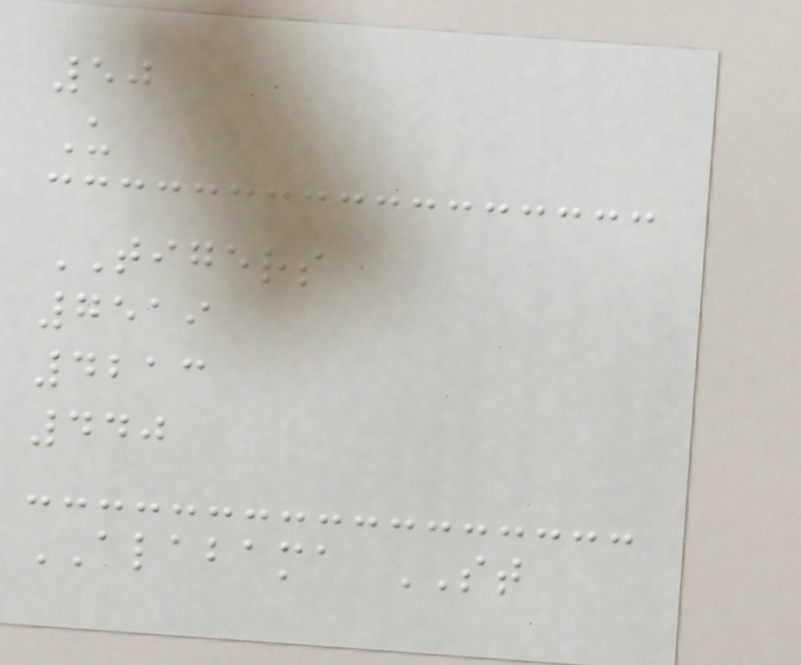50
U
TIGERS
7519
4213
440
ALABAMA ST
